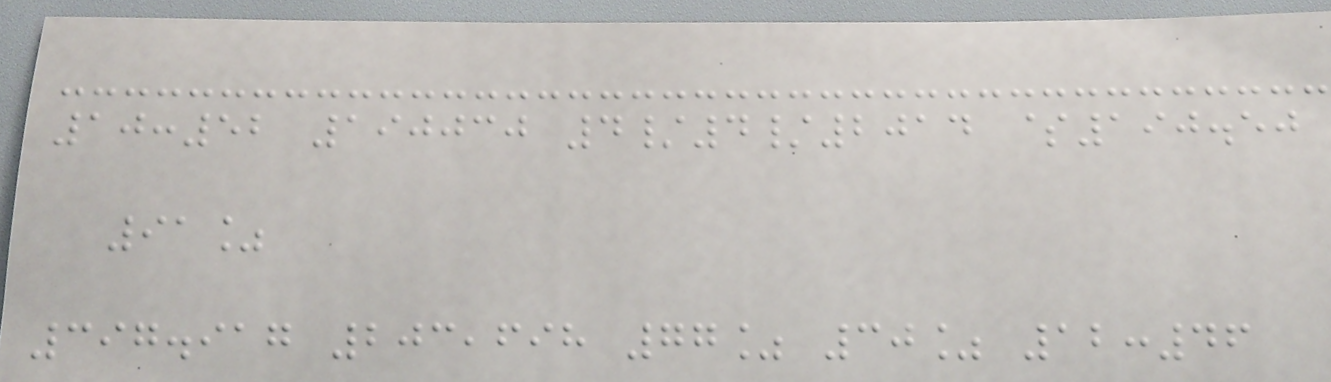10:52 190030 4/4/2014 $190.50
91%
397.917 203,698 77% 30% 12:46
